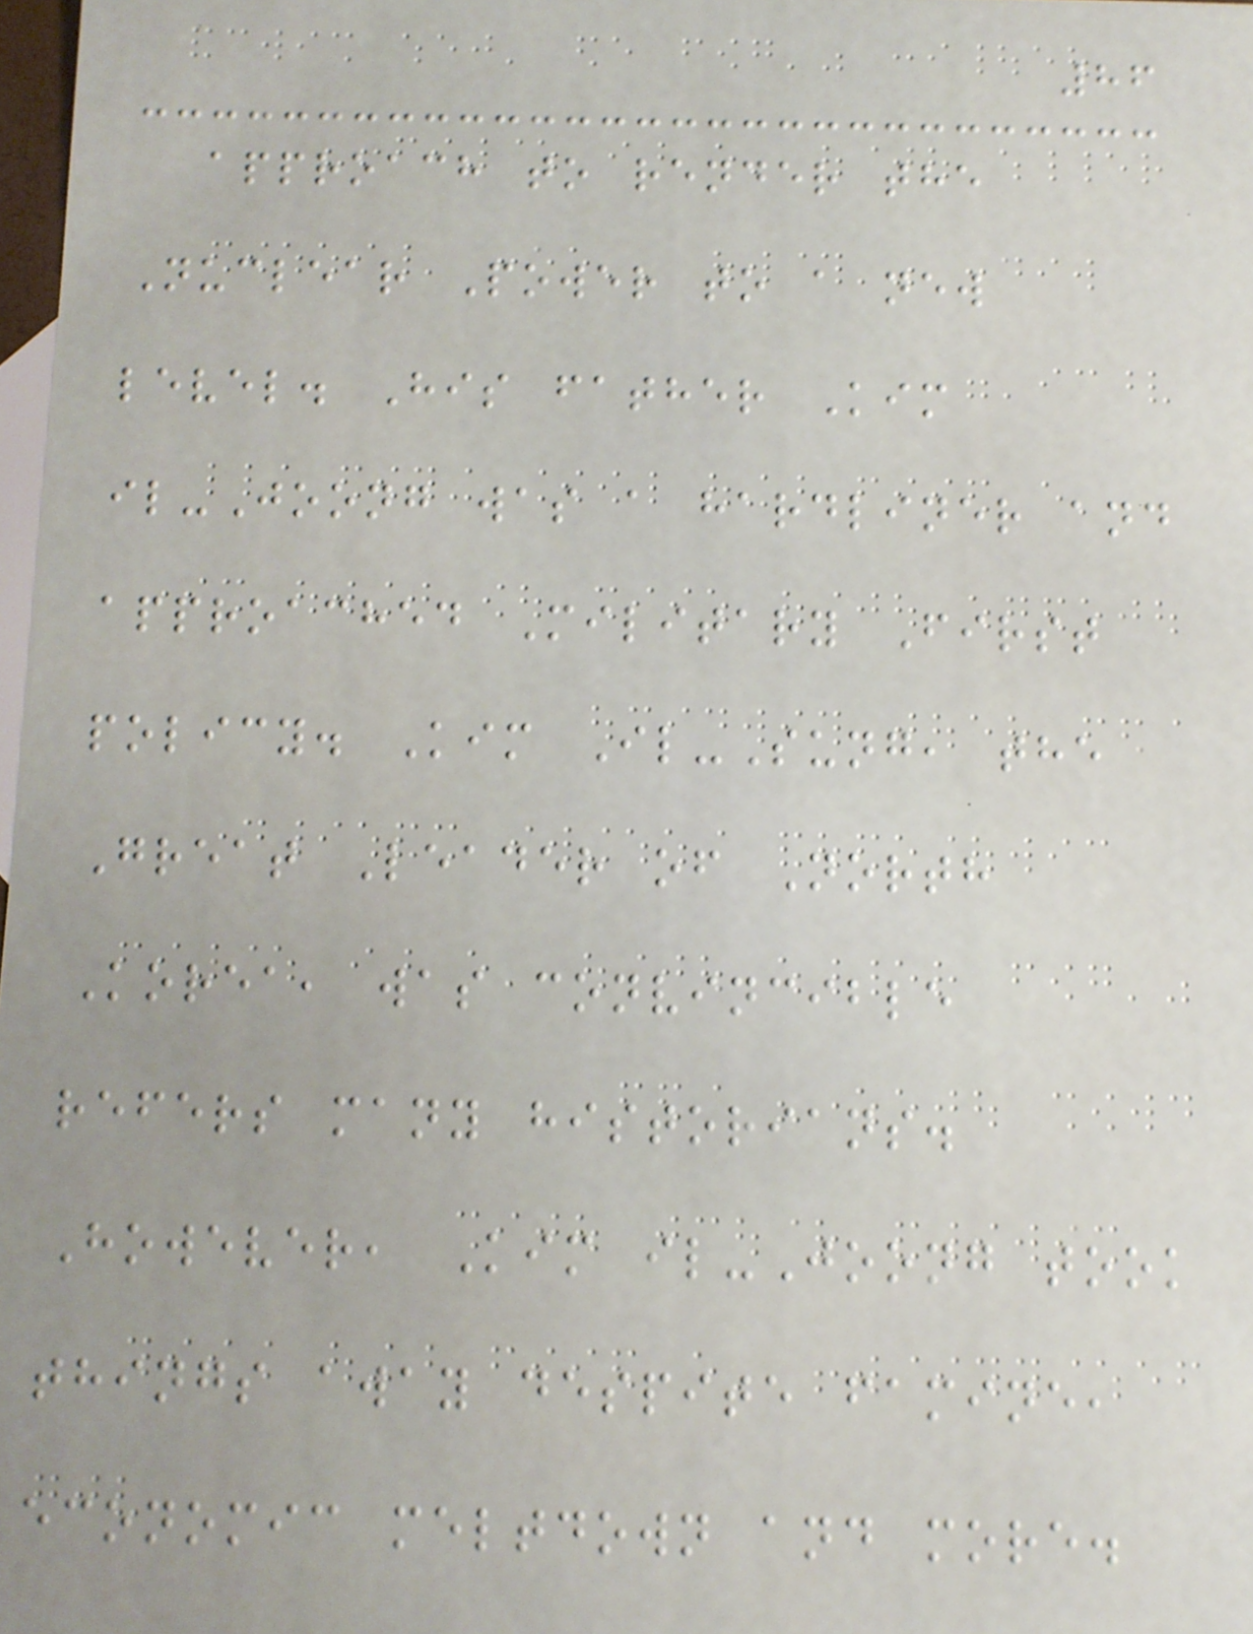86
approach to render the
Nuclear Power to a new
level. His father Kim
il-Joong was a hardliner and
approached Military First
policy. Kim Il-Sung, the
Great Leader of North
Korea, was convincible
refers many historians.
However, Kim il-Joong took
things away despite famine,
economic meltdown and more.
